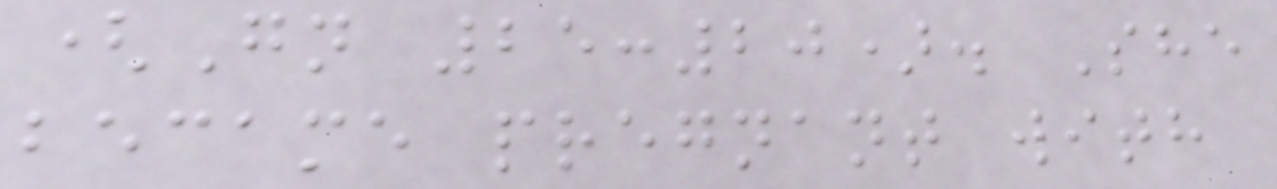(Gn 25:20). She
became pregnant with
